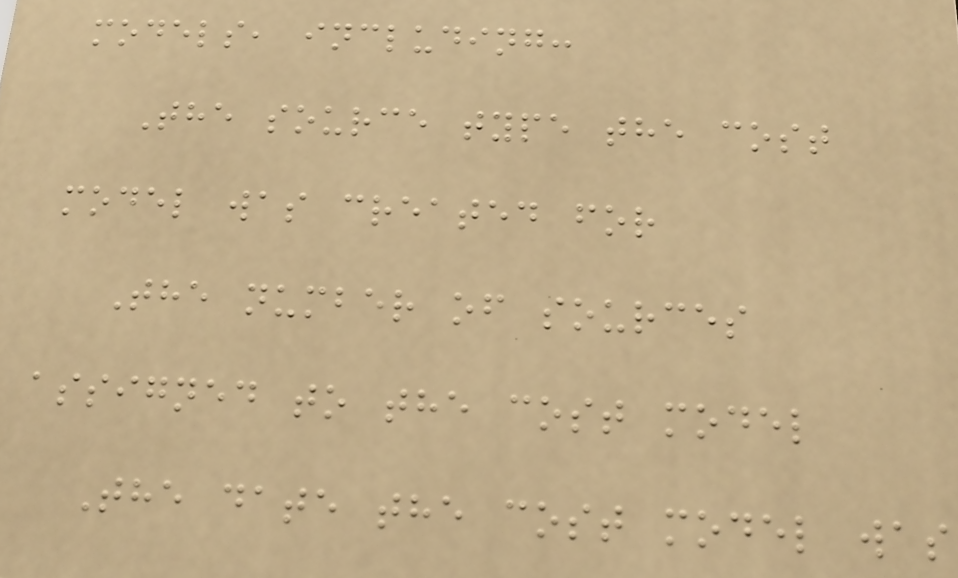models, including:
The source type the cost
model was created for
The number of sources
assigned to the cost model
The date the cost model was
